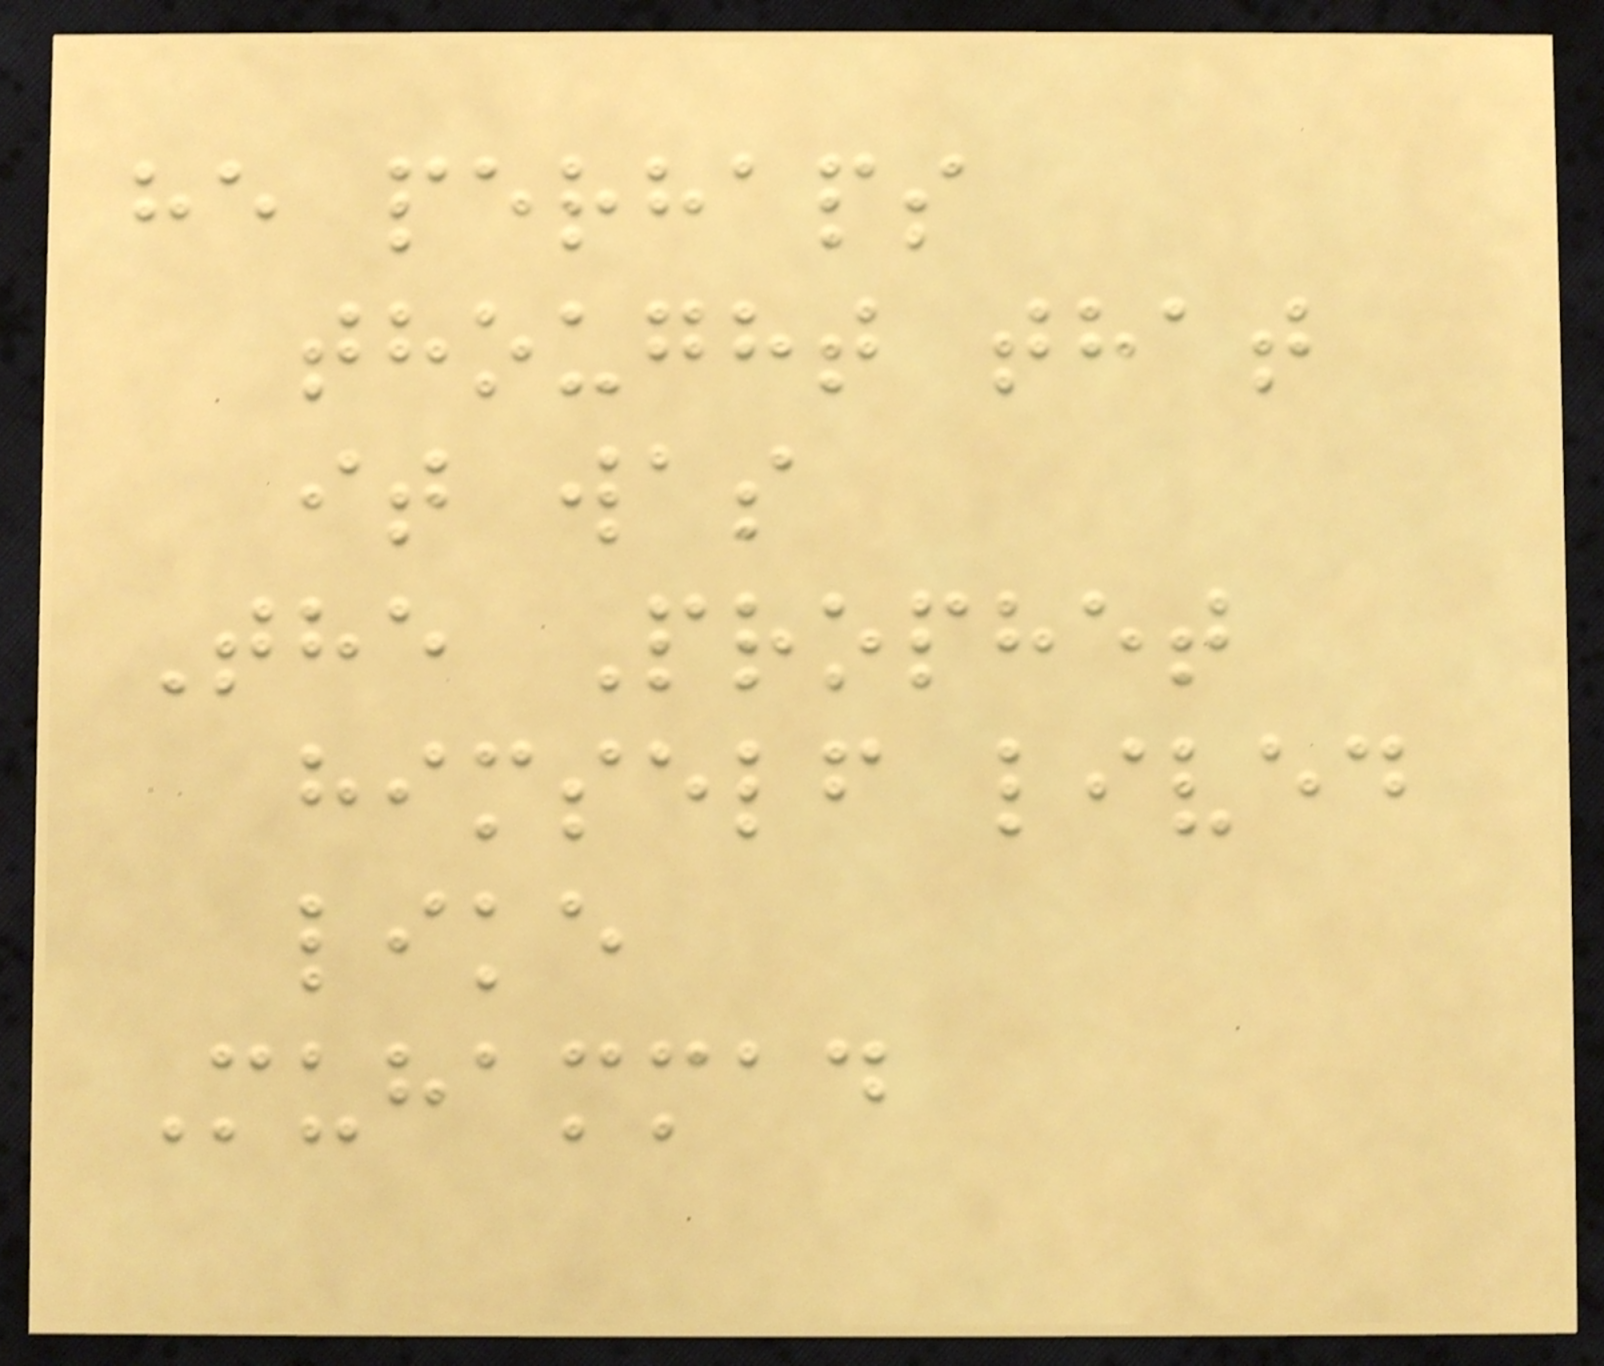he perhaps
thought that
it was
The Prophet
himself lived
like
Muhammad
